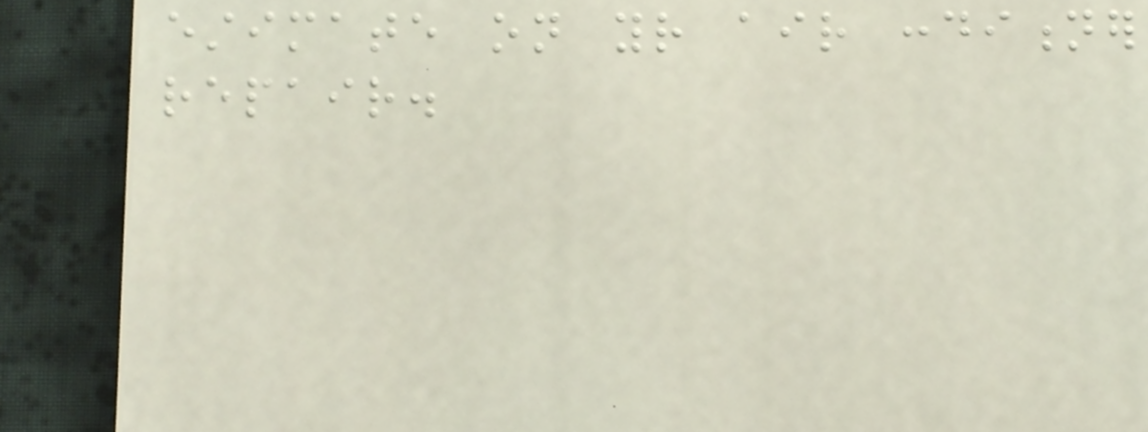estimate on your air conditioner
repair.
